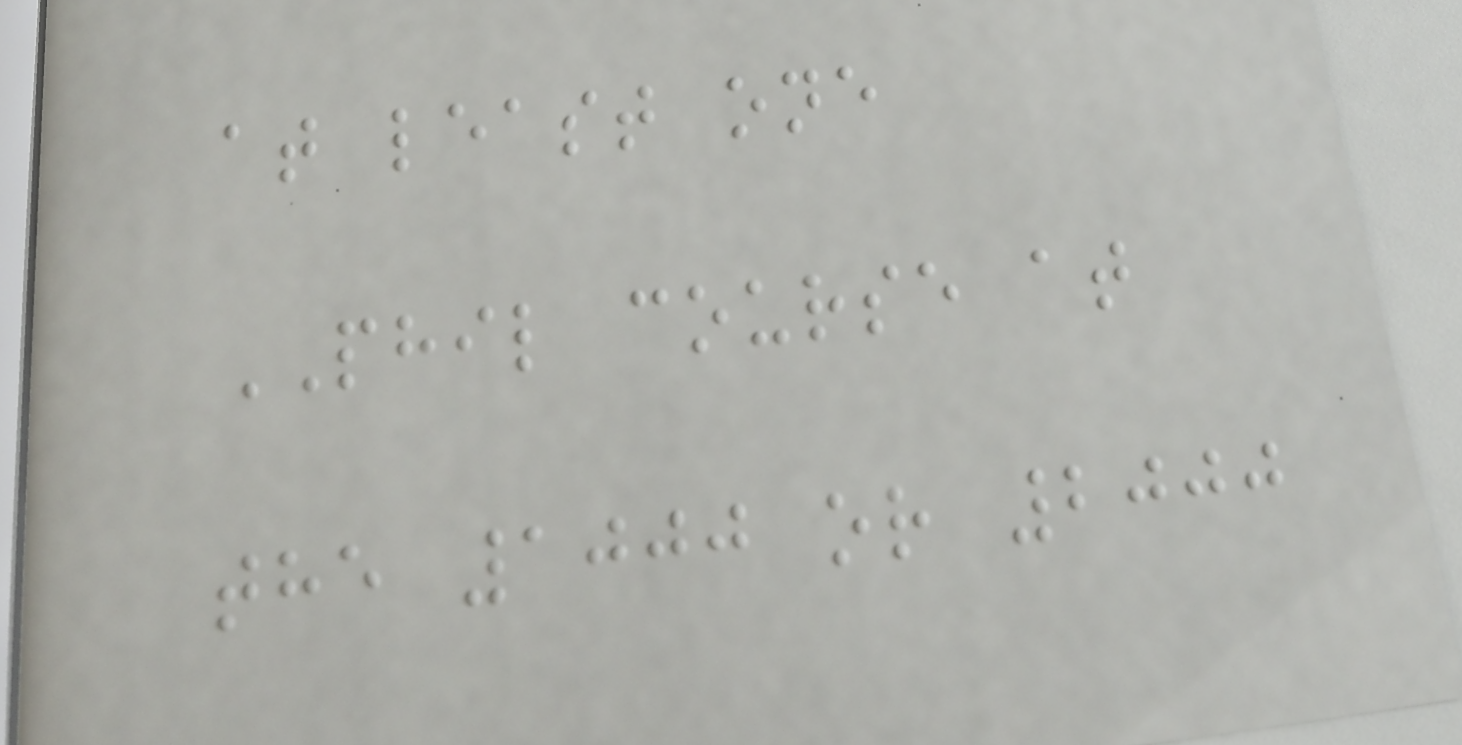at least one
PHIL course at
the 1000 or 2000
